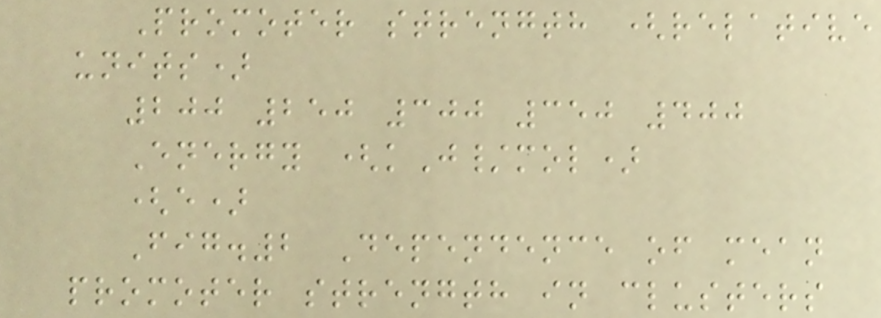Promoter strength (relative
units)
200 250 300 350 400
Energy (kJ/mol)
(e)
Fig.2 Dependence of mean
promoter strength in clusters
